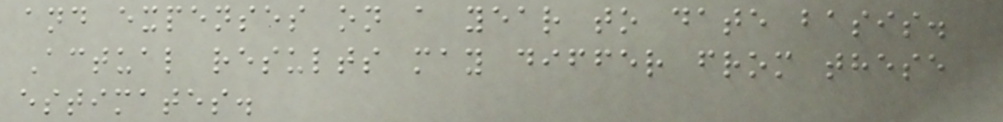and expenses on a year to date basis.
Actual results may differ from these
estimates.
